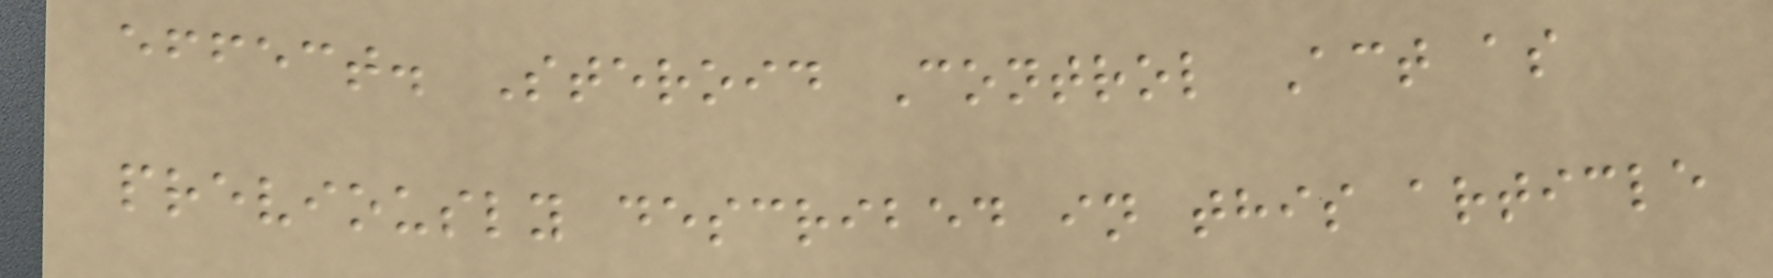effect. Steroid Control Act as
previously described in this article
